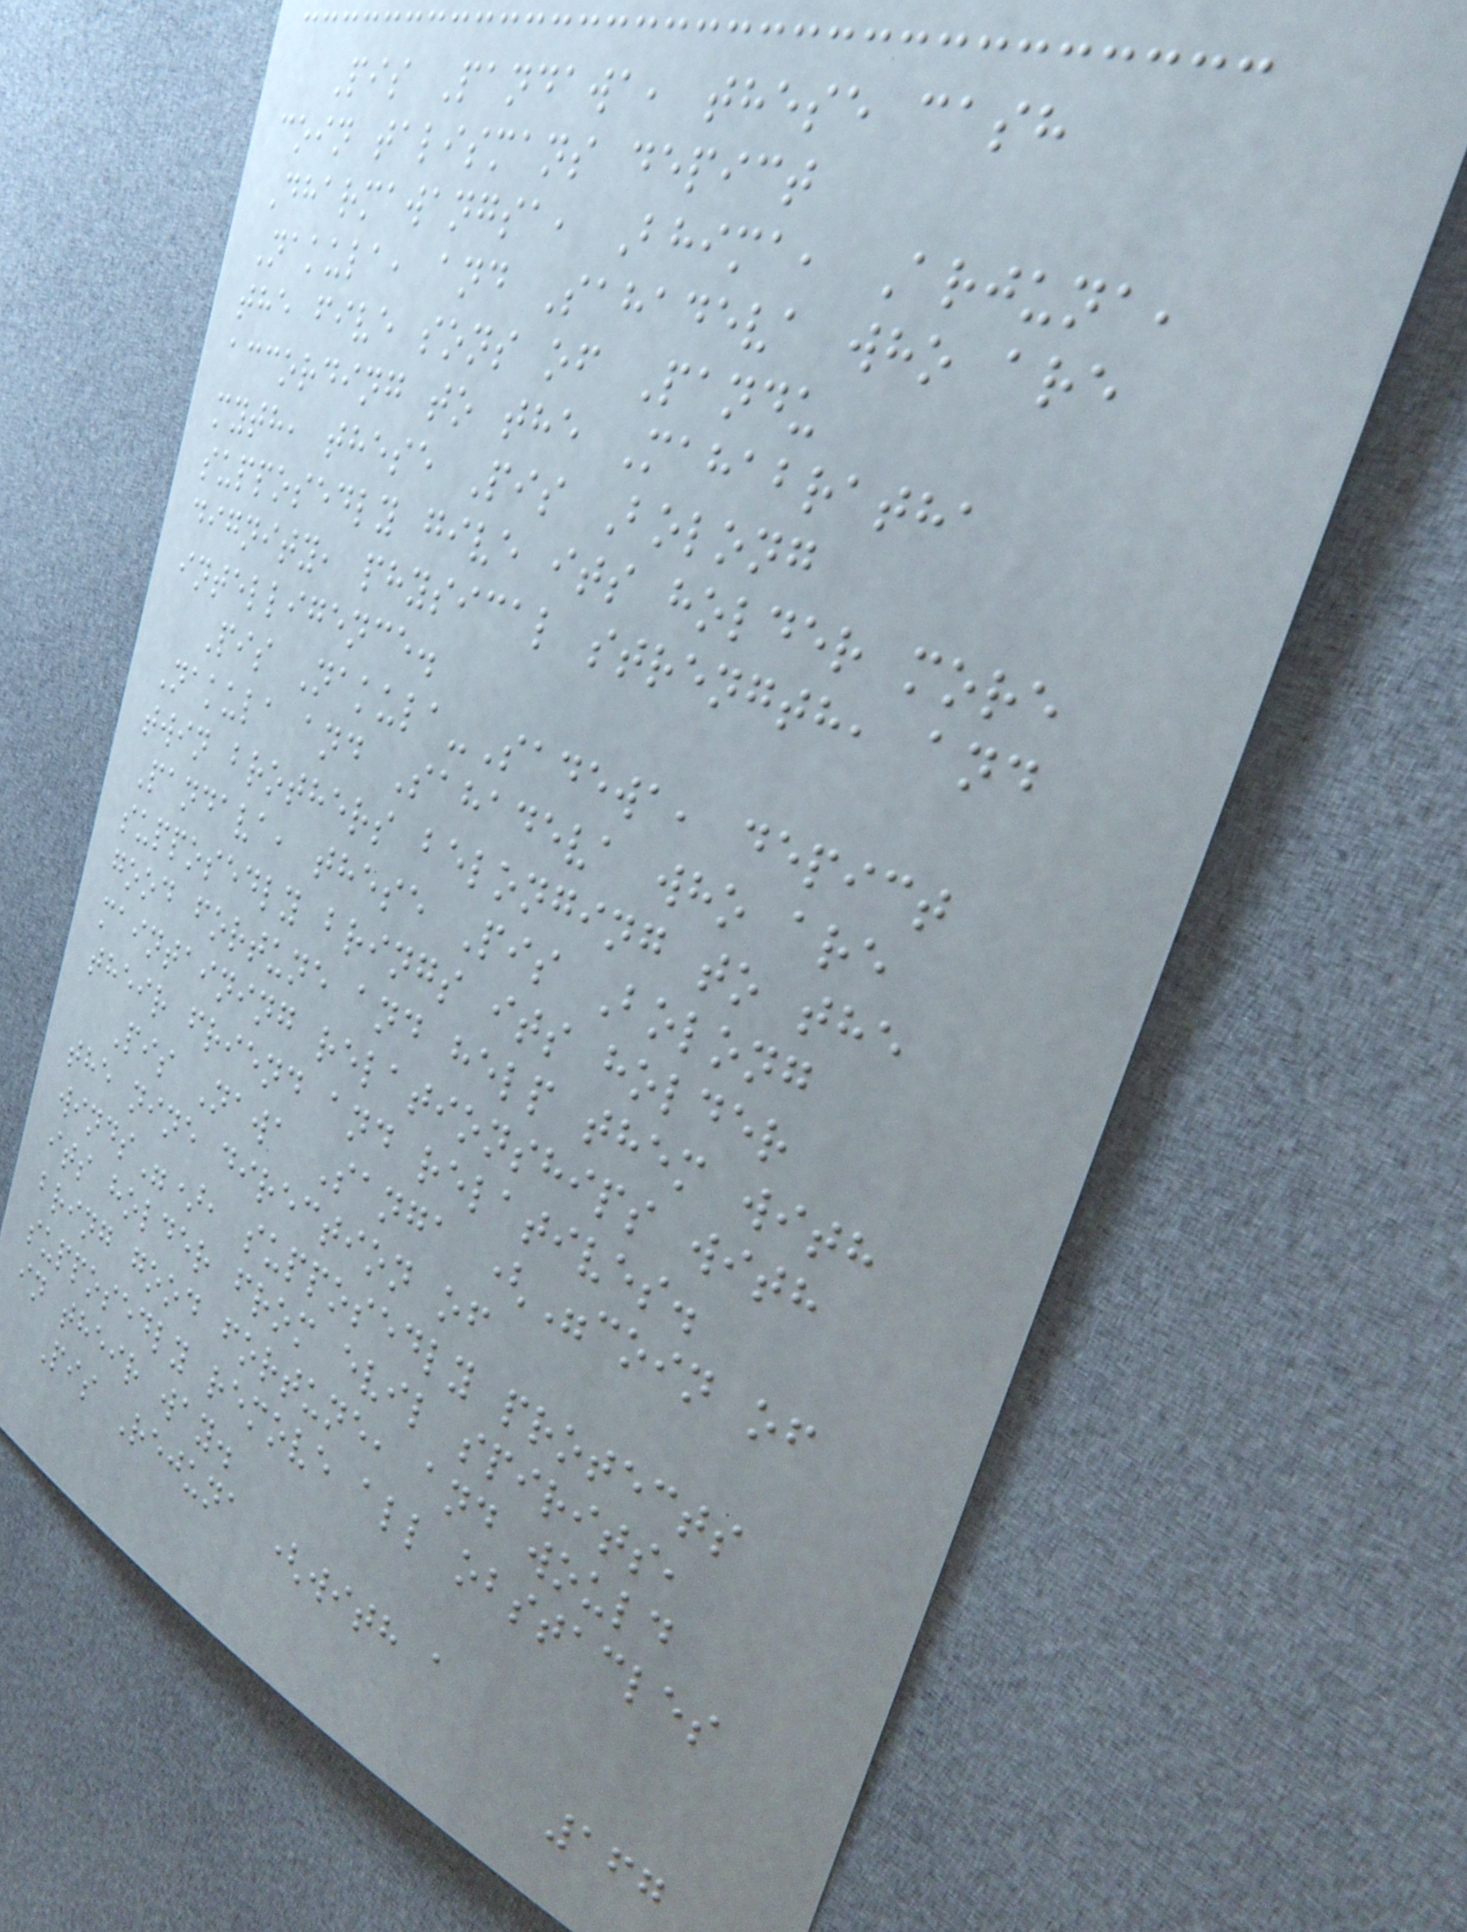Pis Pandawa, these cash
coin talismans depict
Dharmawangsa, Bhima, Arjuna,
Nakula, and Sahadeva who are
the five sons of Pandu
according to the Mahabratha
myth, these Pis Bolong
supposedly give its holder more
dignity, physical strength, and
intelligence.
Pis Nakula-Sadewa, depict
Nakula and Sahadeva who are
twin brothers belonging to the
Pandava, these Pis Bolong
supposedly brings its holder
good fortune and help them with
maintaining relationships with
their friend and relatives.
Pis Nawa Sanga ("coin of
the nine direction of
winds"), supposedly protects
its holder from evil spirits,
bring good fortune, and would
supposedly remove all obstacles
in their way.
Pis Rejuna (with a
167
